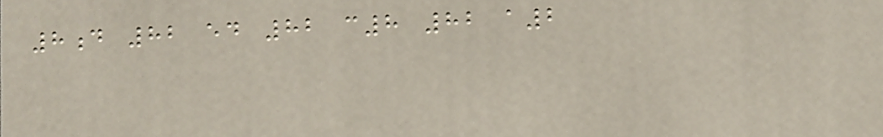8d 82 ed 82 c8 82 a2
